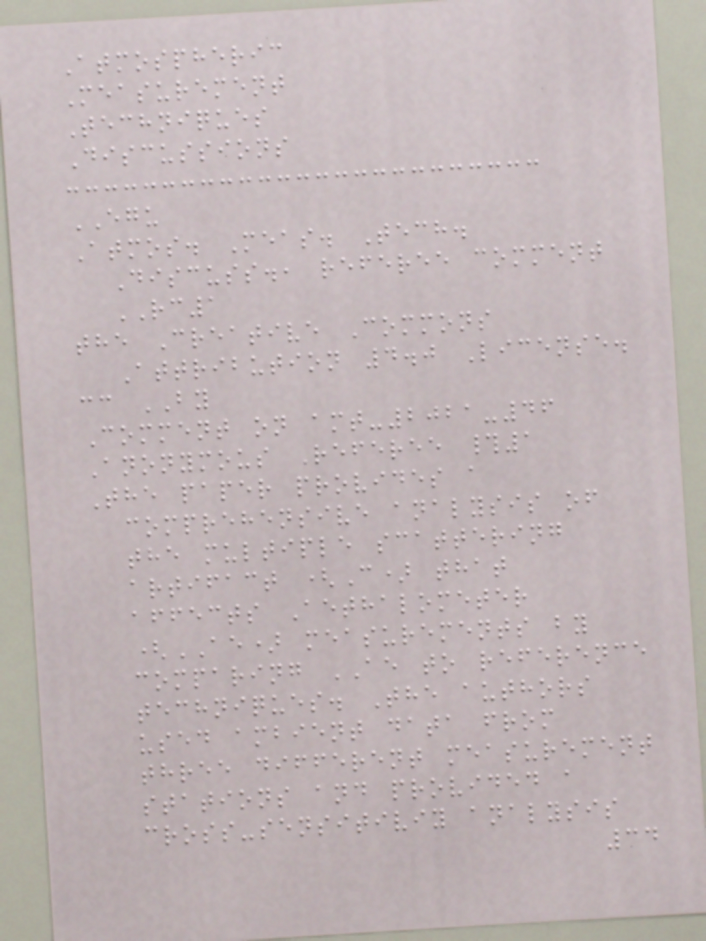Atmospheric
Measurement
Techniques
Discussions
EGU
Atmos. Meas. Tech.
Discuss., referee comment
RC1
the Creative Commons
Attribution 4.0 License.
cc BY
Comment on amt-2021-46
Anonymous Referee #1
The paper provides a
comprehensive analysis of
the multiple scattering
artifact (C) that
affects Aethalometer
(AE) measurements by
comparing AE to reference
techniques. The authors
used ambient data from
three different measurement
stations and provided a
cross-sensitiviy analysis
34
